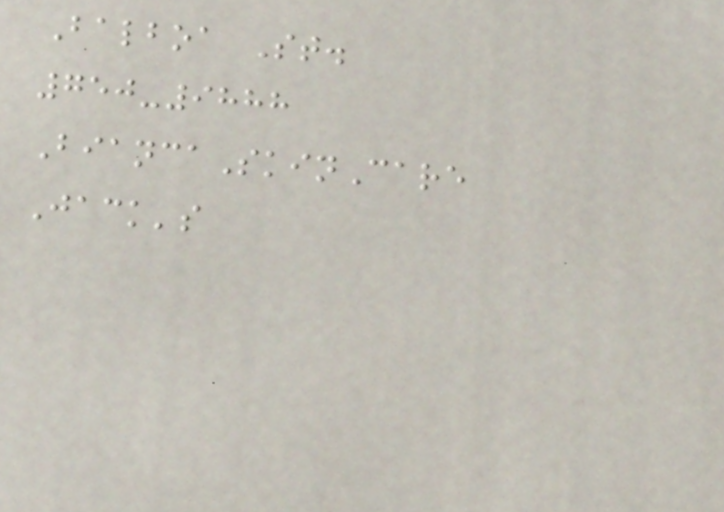Balboa St.
750-9888
BiancaSkinCare
Jack's
